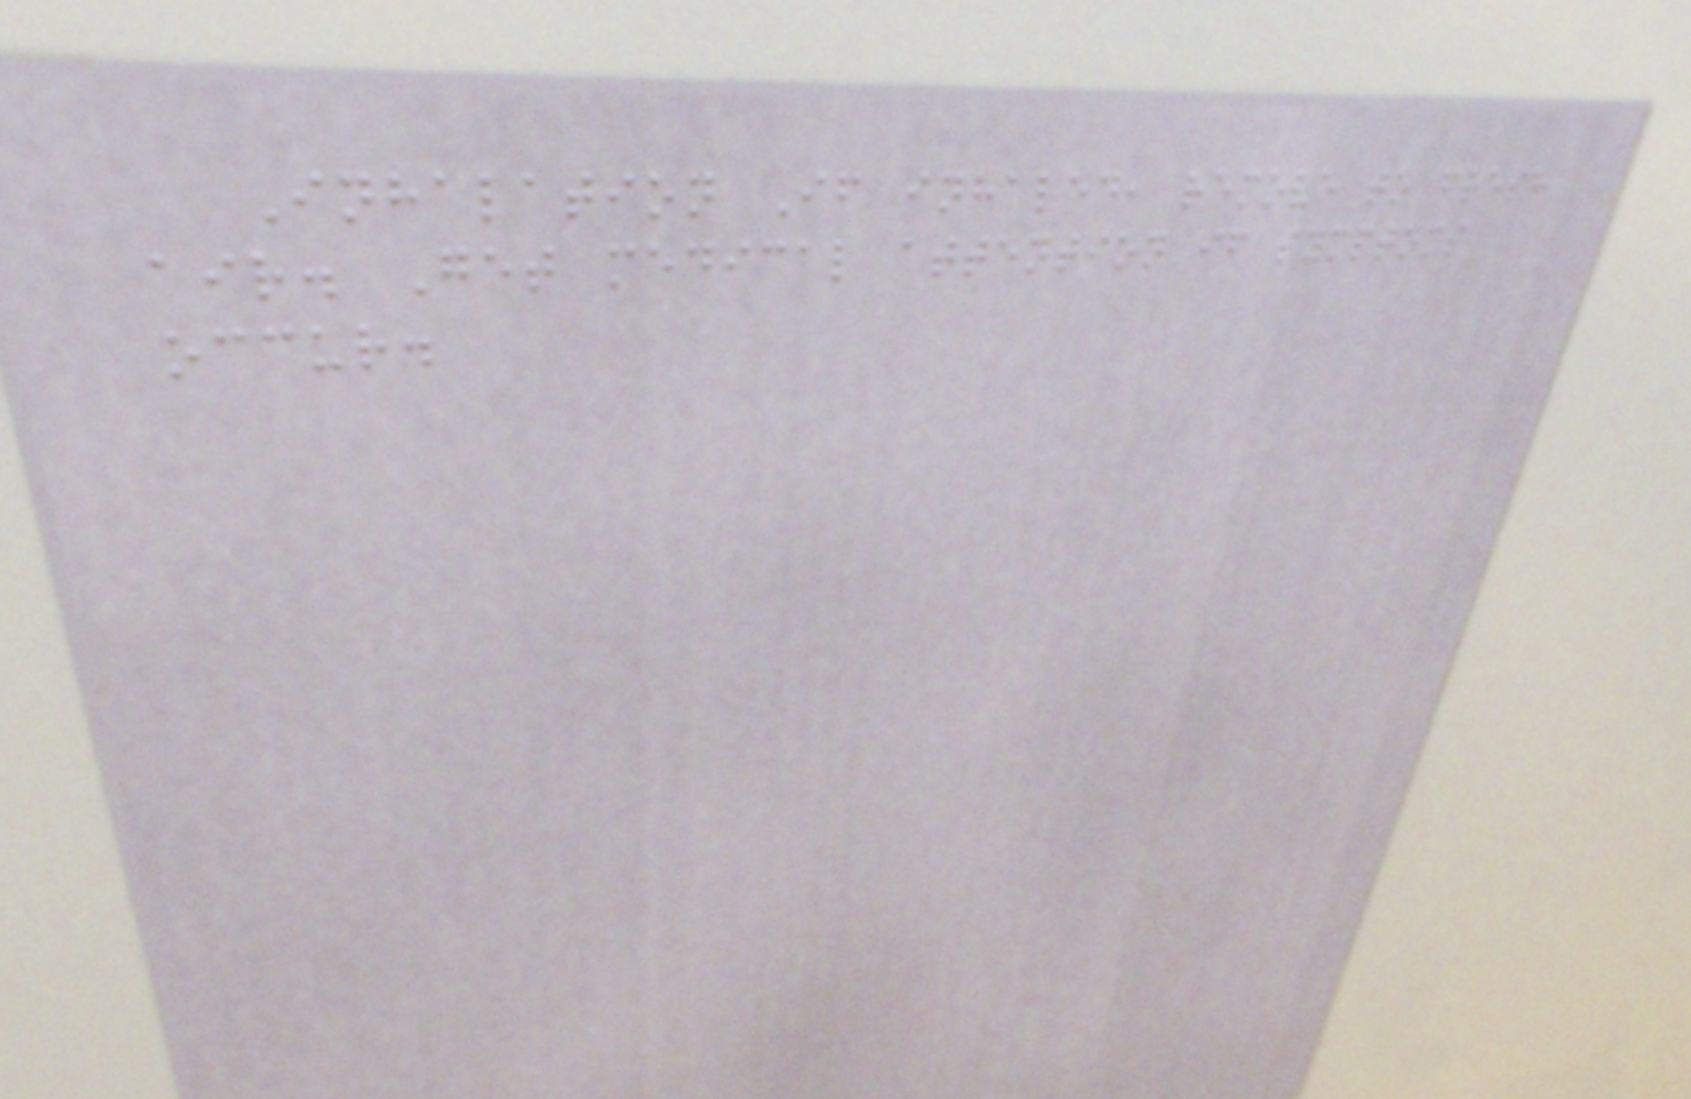Inhalation If inhaled, remove to fresh
air. Get medical attention if symptoms
occur.
